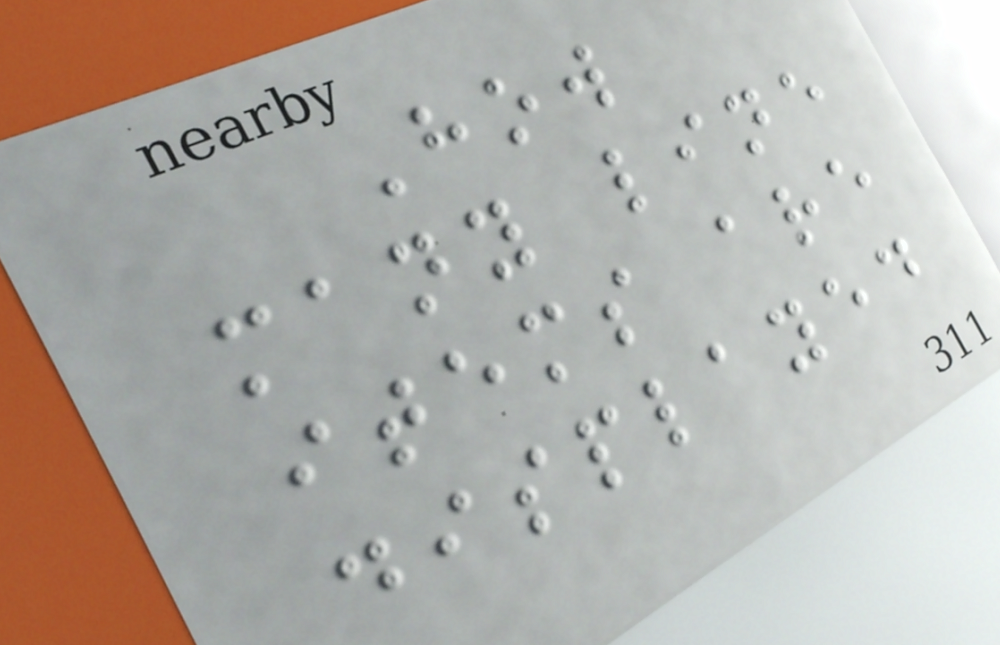How
many line
items are
displayed
